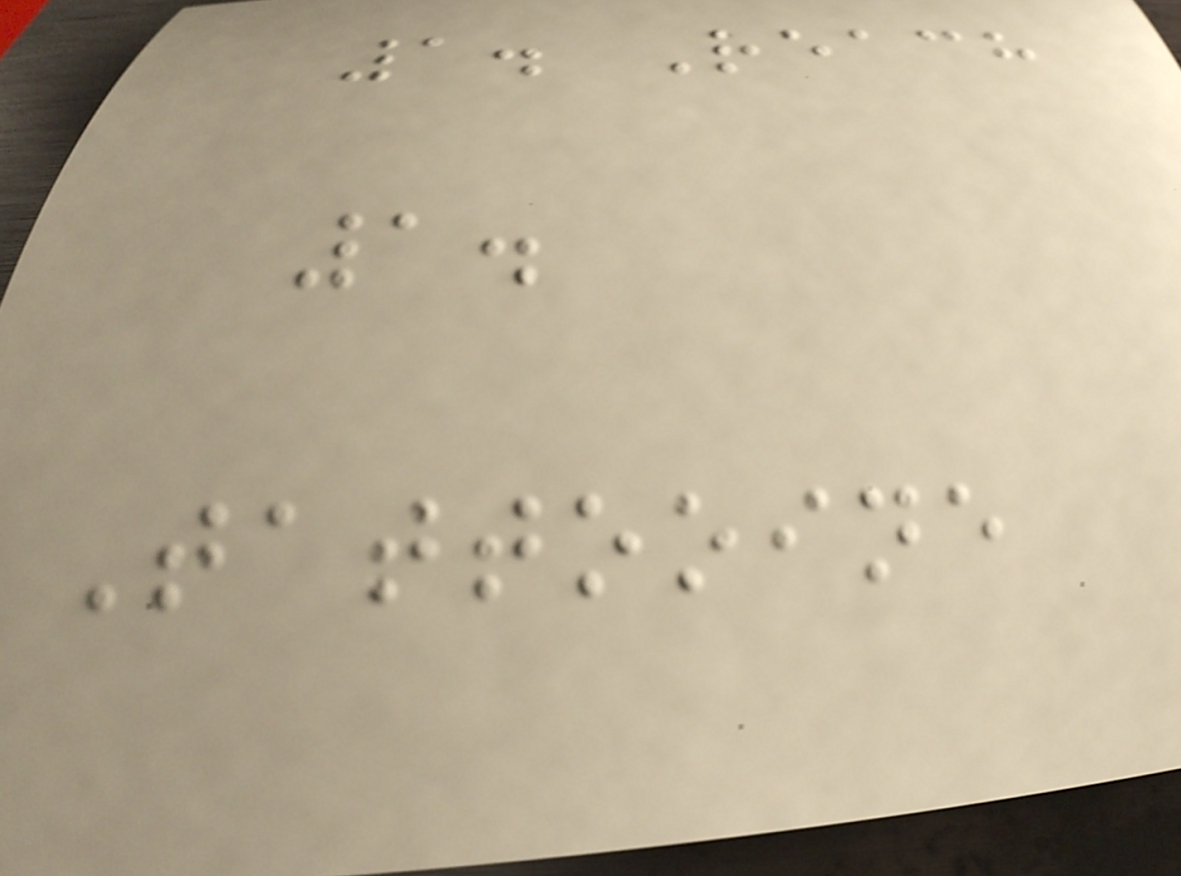1. Reach
1.
Tattooine
